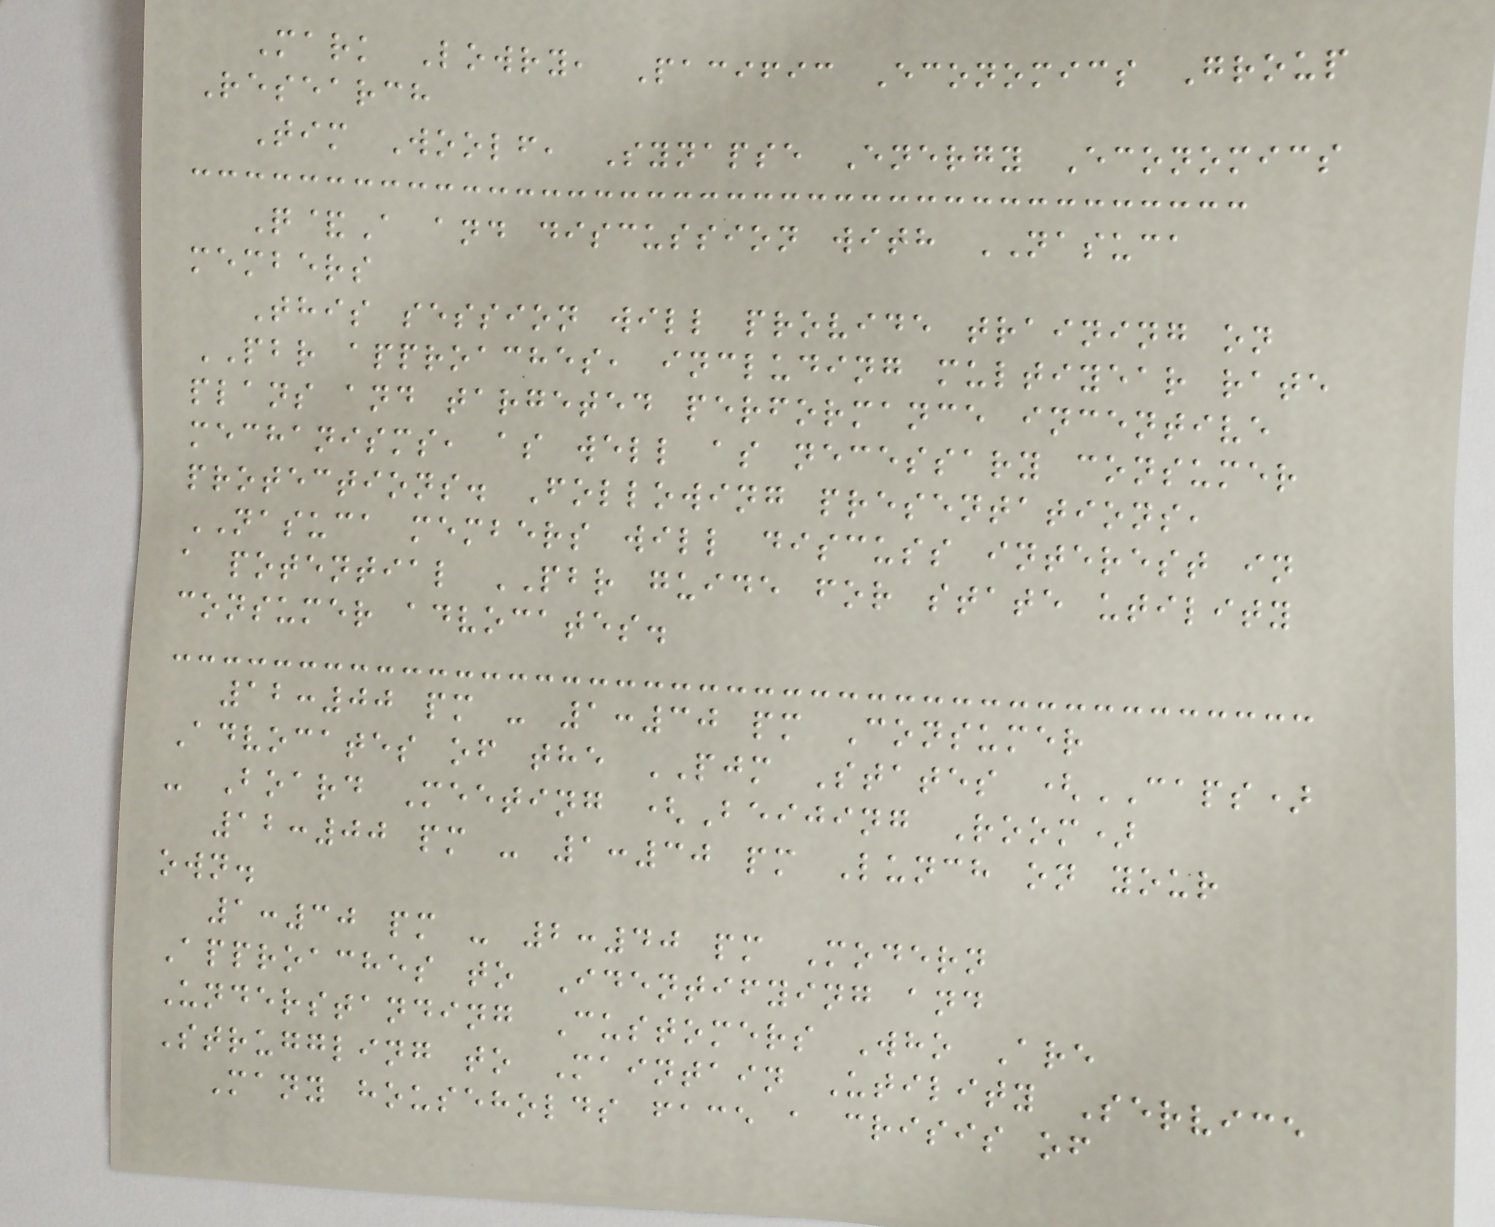Mark Lowry, Pacific Economics Group
Research
Tim Woolf, Synapse Energy Economics
Q&A and discussion with NASUCA
members
This session will provide training on
PBR approaches, including multiyear rate
plans and targeted performance incentive
mechanisms, as well as necessary consumer
protections. Following presentations,
NASUCA members will discuss interest in
a potential PBR guide for state utility
consumer advocates.
12:00 pm - 1:30 pm Consumer
Advocates of the PJM States (CAPS)
- Board Meeting (Beijing Room)
12:00 pm - 1:30 pm Lunch on your
own.
1:30 pm - 2:40 pm Modern
Approaches to Identifying and
Understanding Customers Who Are
Struggling to Maintain Utility Service
Many households face a crisis of
